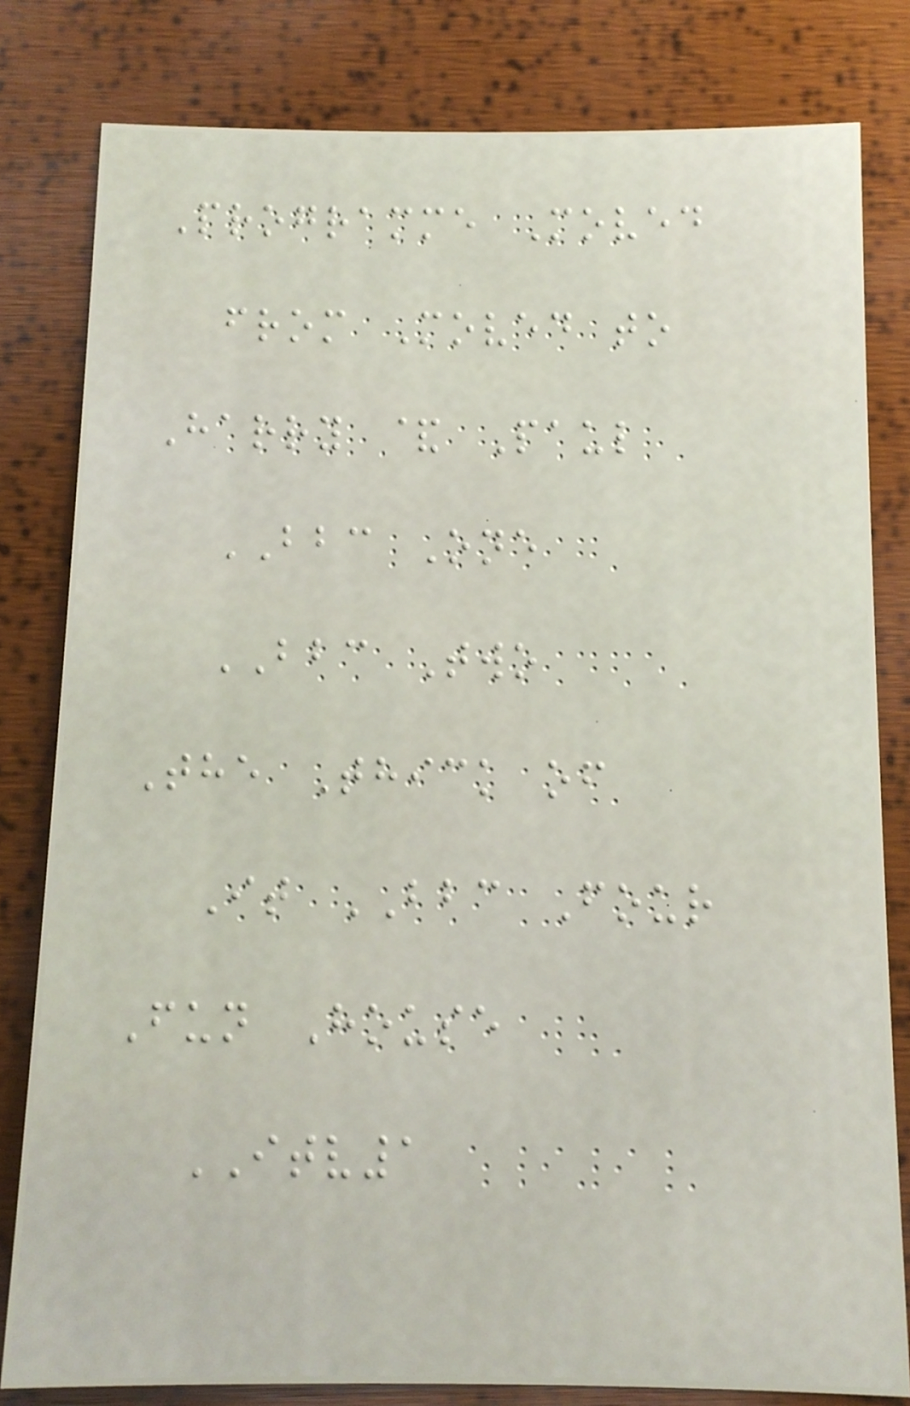Programme Moved
from Moved to
Harry & Paul
BBC One
BBC Two
The Thick of
It BBC Four
Fun House
ITV1
